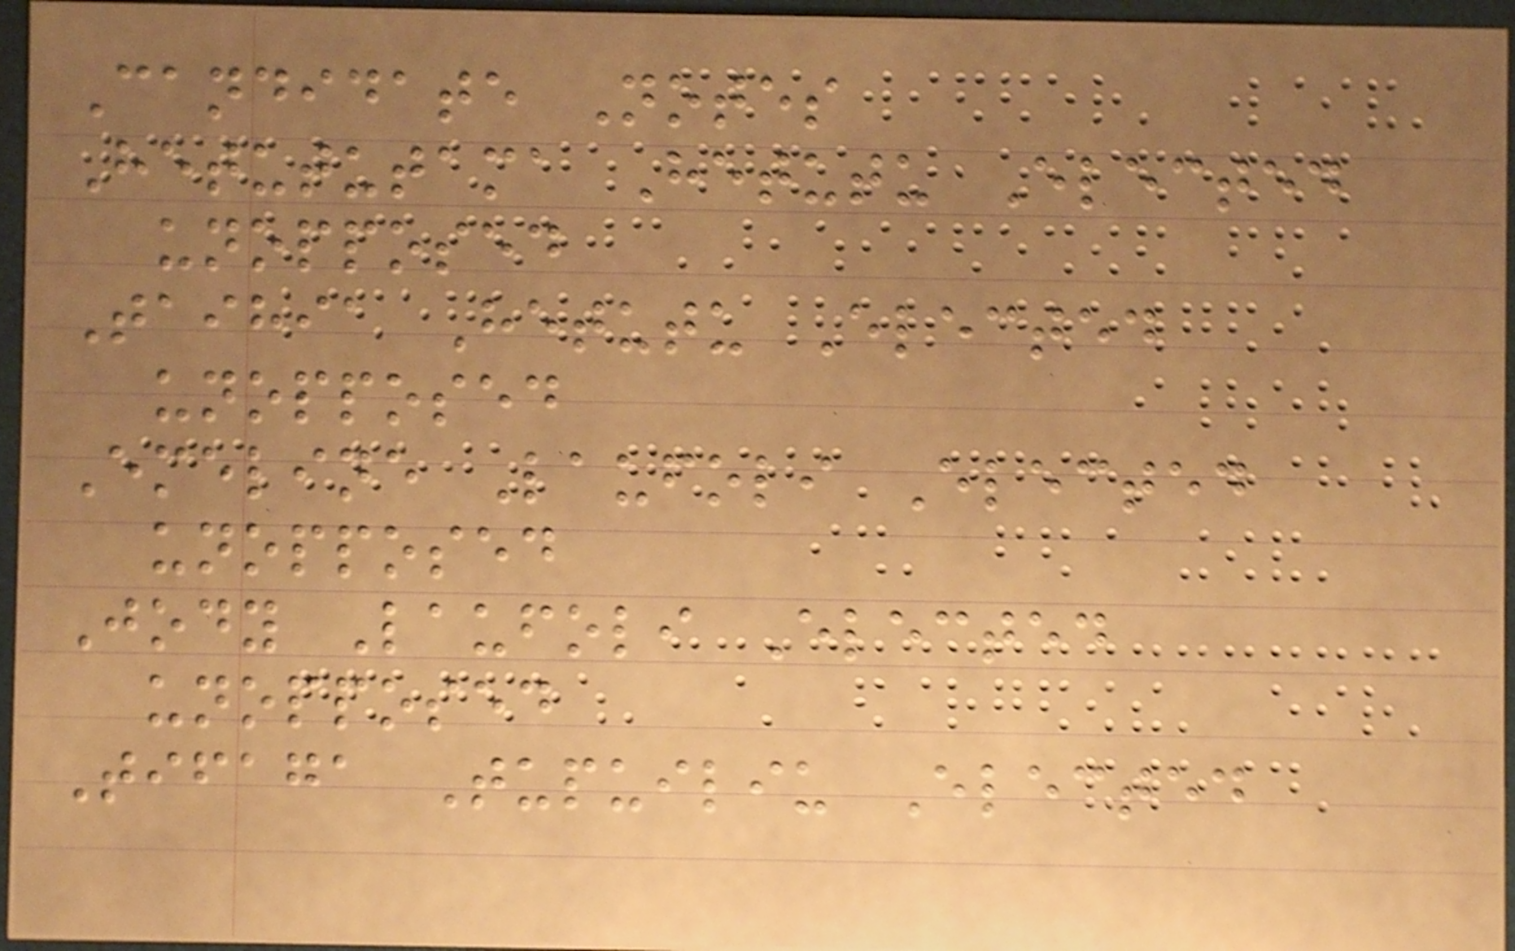Candidate Notes
Hetututama Hetutu Elected
unopposed
Taihia Hetutu Elected
unopposed
Emeline Laufoli Elected
unopposed
Jody Laufoli Elected
unopposed
Tifaga Tupuiliu Elected
